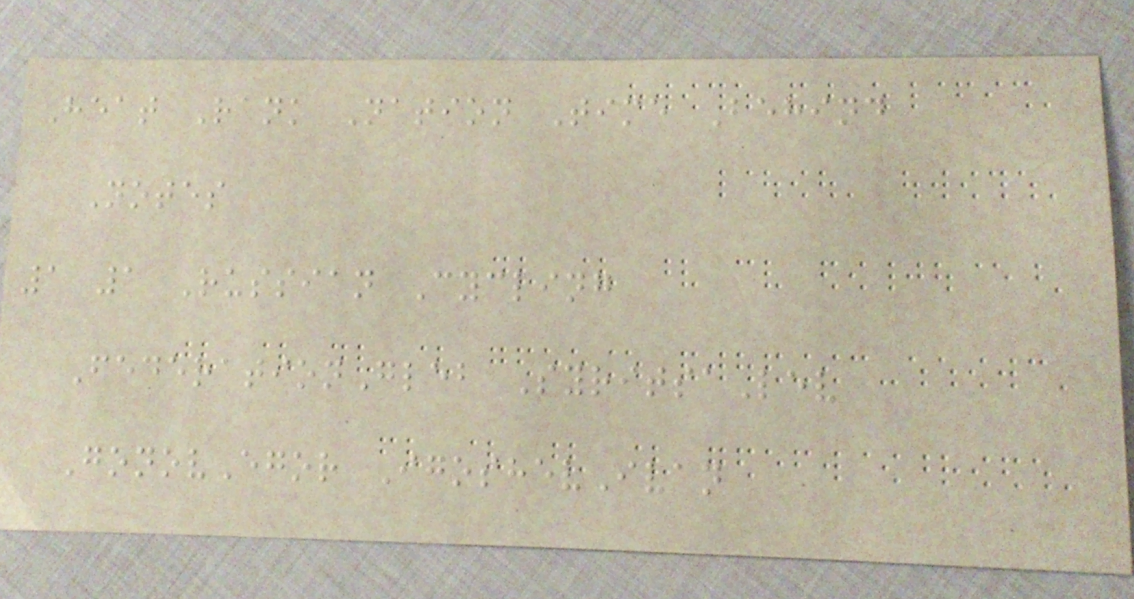Heat Rank Nation Time Behind
Notes
1 1 Russian Cycling
FederationGleb SyritsaLev
GonovEgor IgoshevIvan
